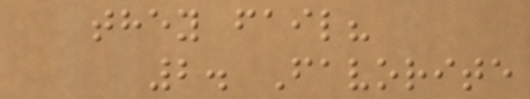they fail?
2. Favorite
